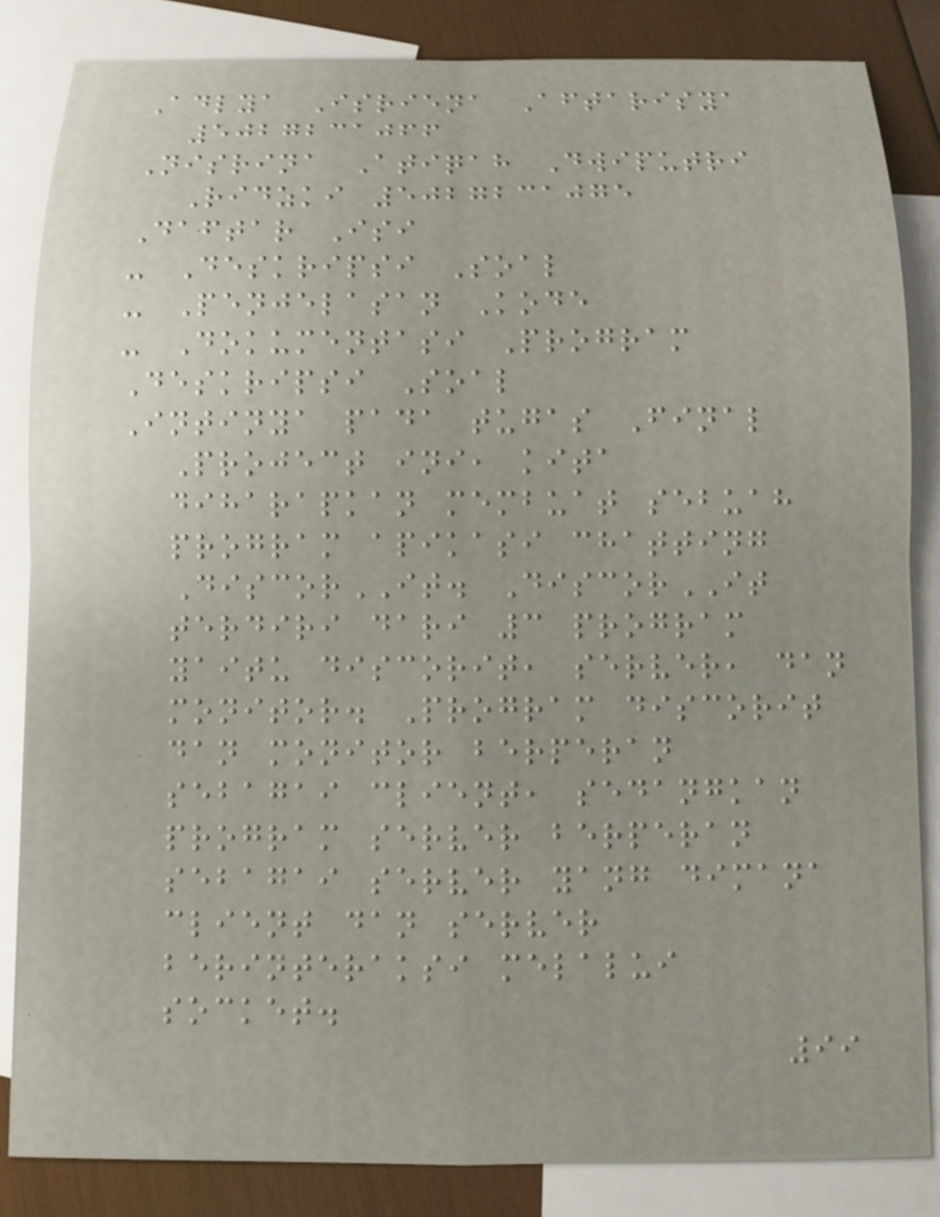Adlya Isriena Aftarisya
5027231066
Nisrina Atiqah Dwiputri
Ridzki 5027231075
Daftar Isi
- Deskripsi Soal
- Penjelasan Kode
- Dokumentasi Program
Deskripsi Soal
Intinya pada tugas Final
Project ini, kita
diharapkan membuat sebuah
program apikasi chatting
DiscorIT. DiscorIT
terdiri dari 3 program
yaitu discorit, server, dan
monitor. Program discorit
dan monitor berperan
sebagai client, sedangkan
program server berperan
sebagai server yang dimana
client dan server
berinteraksi melalui
socket.
99
